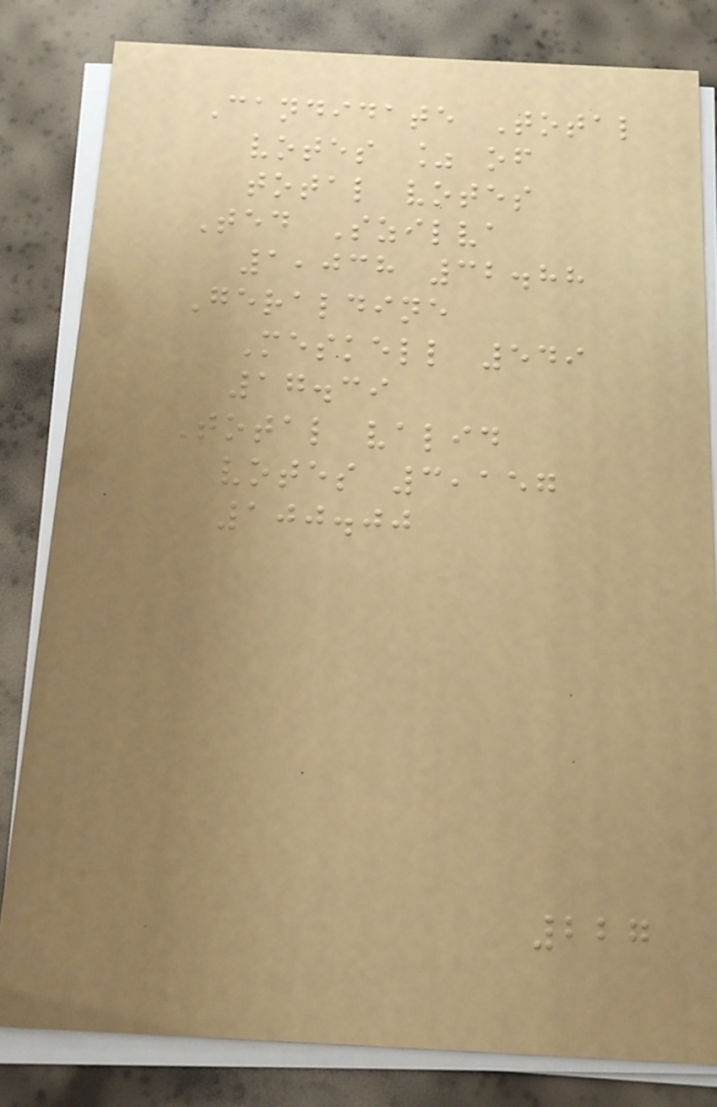Candidate Total
votes % of
total votes
Ted Szilva
1,038 32.88
Geraldine
Meskell 549
17.39
Total valid
votes 3,157
100.00
227
